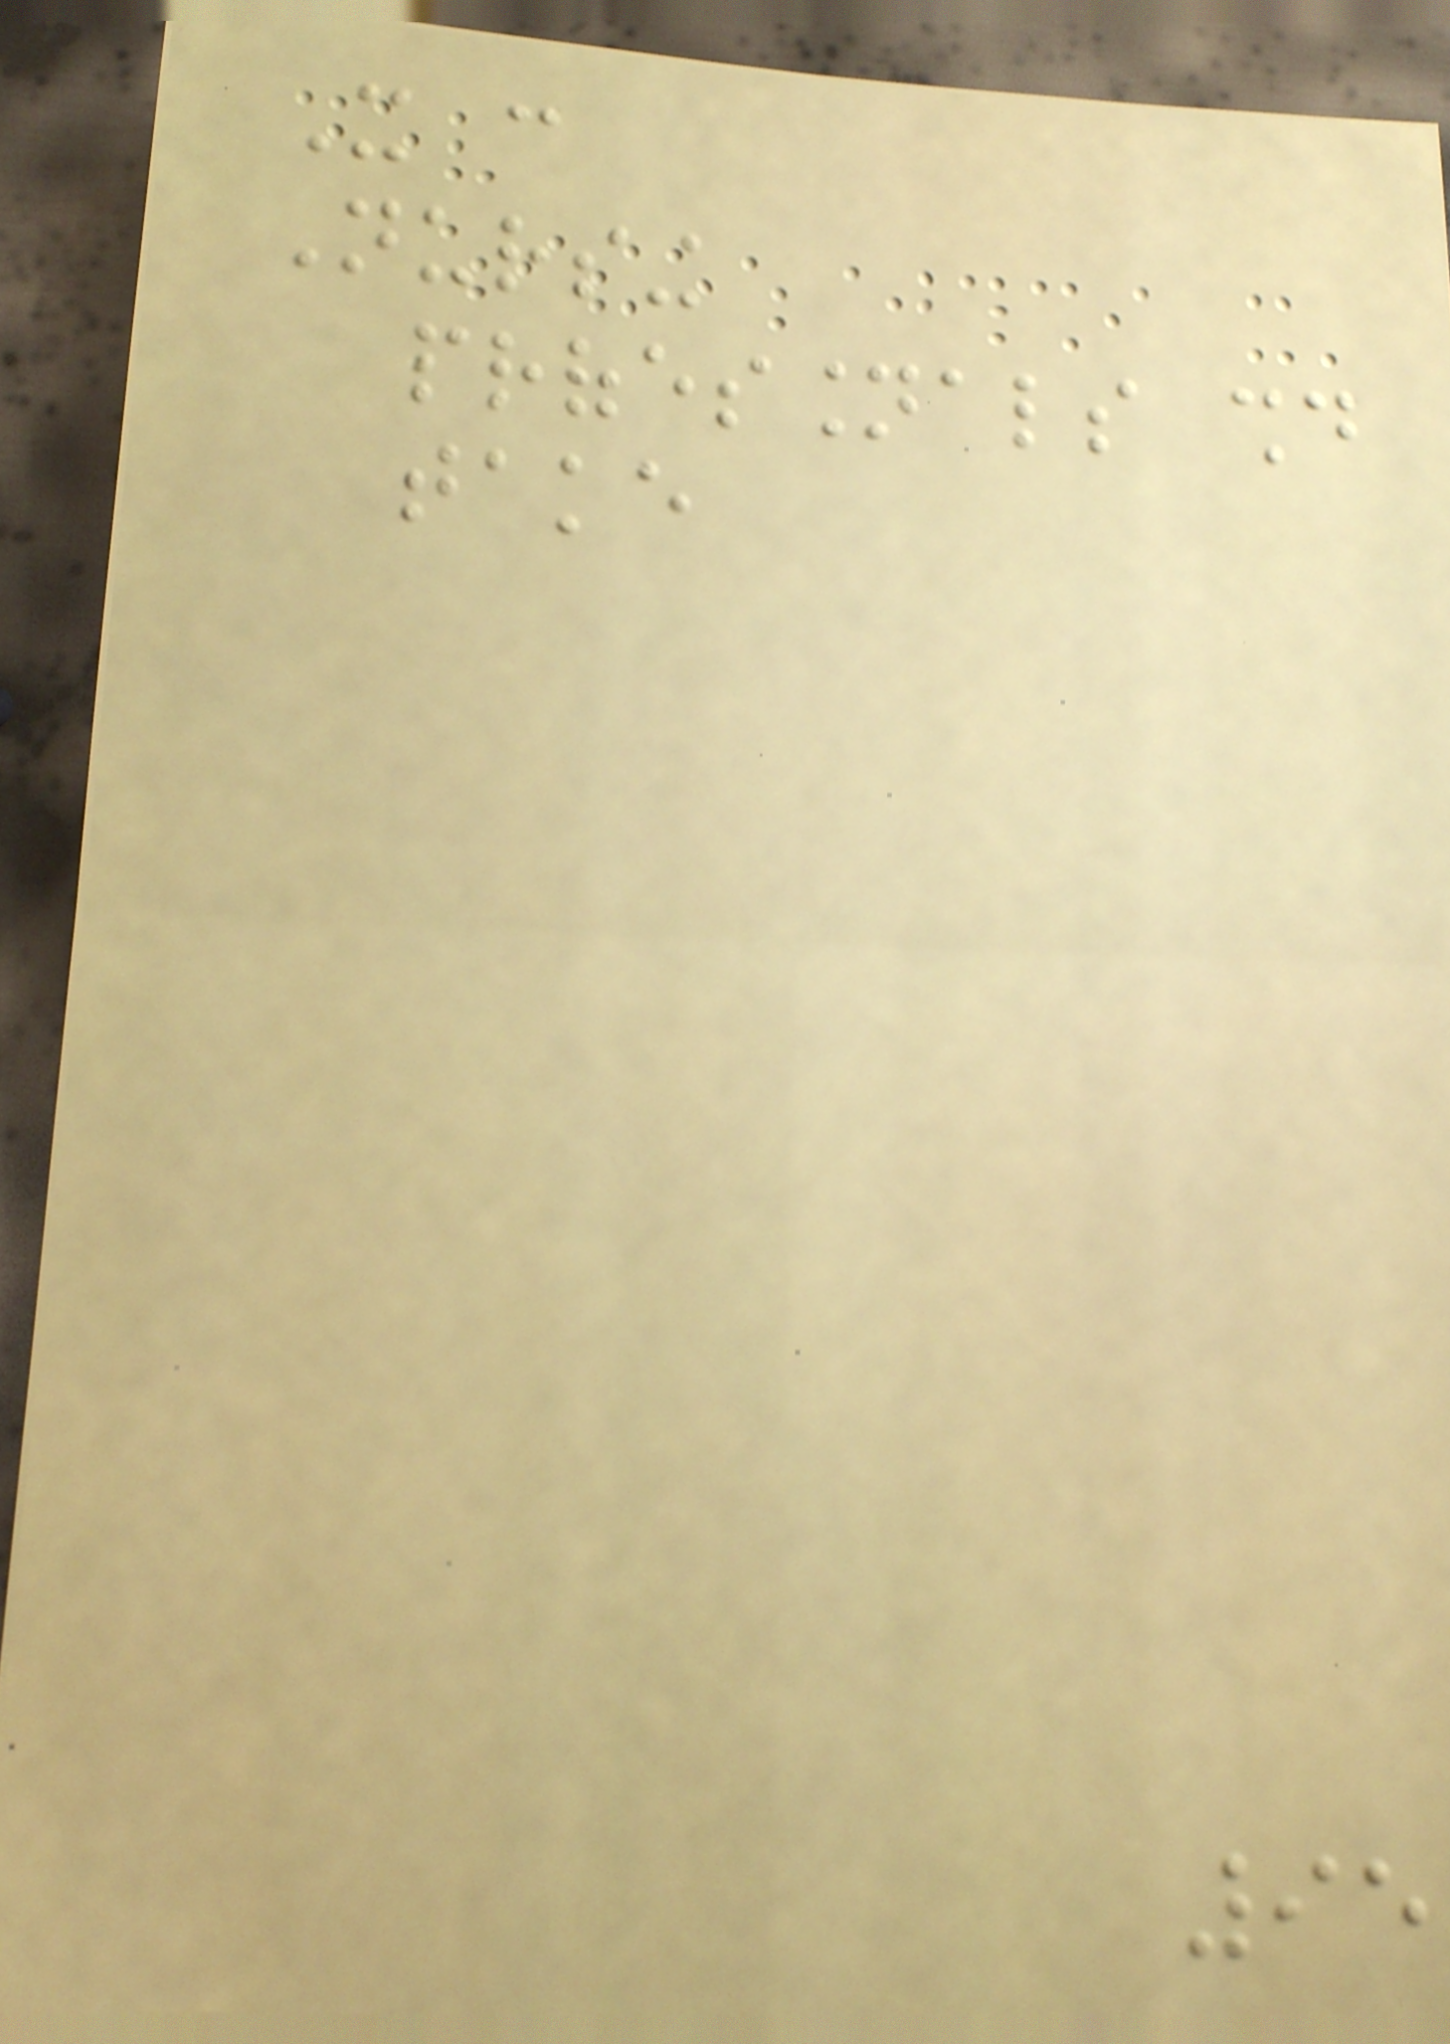It can
Nursing
professionals should
take
95
